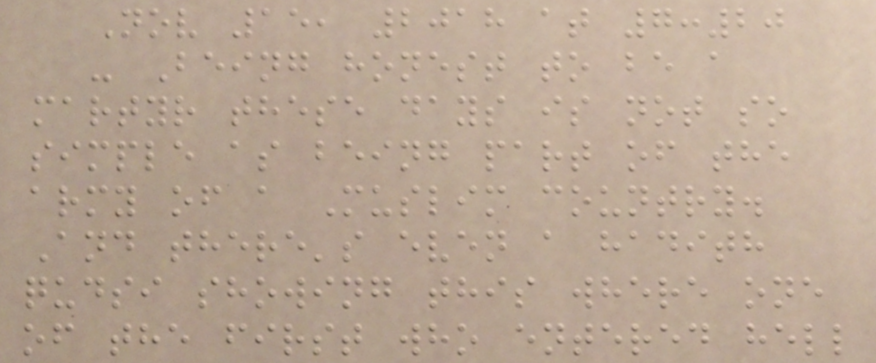Nov 15, 2018 at 7:20
- Being honest to be a
martyr these days is not so
simple as being part of the
army of a Muslim country.
And there's even a hadith
qudsi showing this where one
of the first who entered hell
